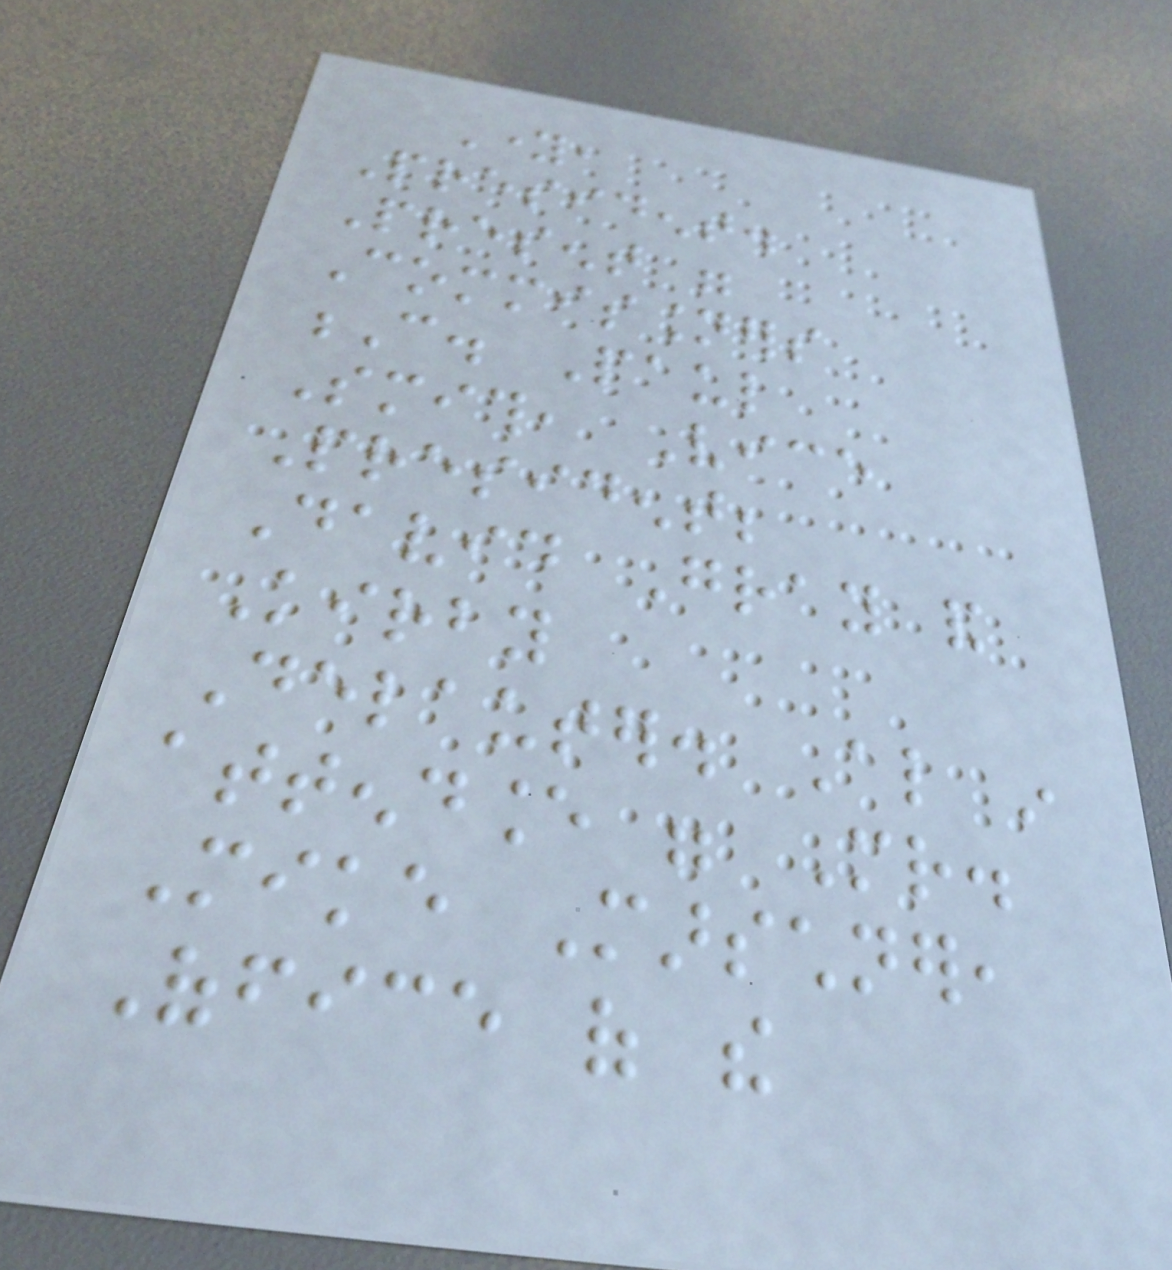Young,
President.
Present were
Commissioners
C. Paul
Smith, Vice
President;
David Gray and
Kirby
Delauter. Also in
attendance were Mr.
Mike Marschner,
Office of the
